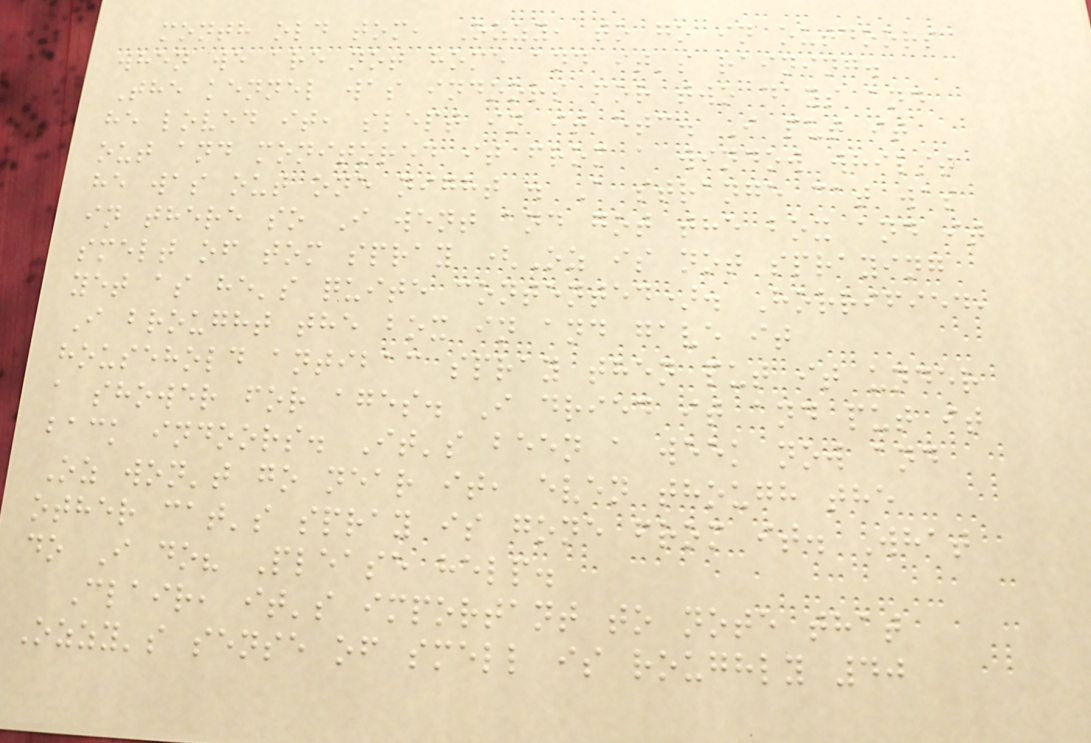month old tom, Ozzy, to go in outdoors
when we are not home and it's raining.
The kennel was indoors for two days and
he loved it, slept in it etc. I put it
out and monitored it from a window whilst
he was out one night . A strange cat was
in there so I went and got the box and it
smelt of tom spray (Oz is not spraying
yet as he's quite contented). Horrified,
I brought the box in and gave it
household antibac spray then put it under
a shower for ages. I dried it and put it
back indoors. It's been a week now and
Oz won't go near it, even though the
other cat's spray is gone from it. What
do I do? Please help.
Clair, it's important to note that
Ozzy's sense of smell is roughly 40
